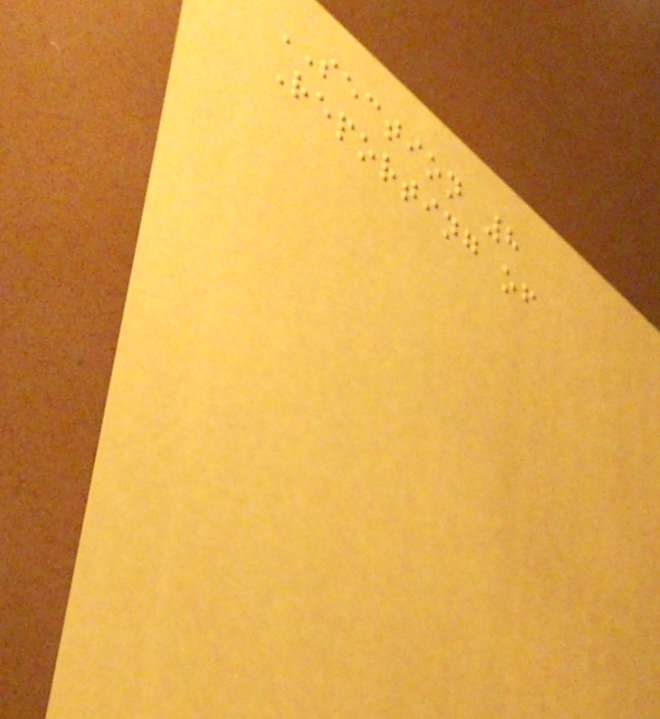SECTION 8
Reporting of
